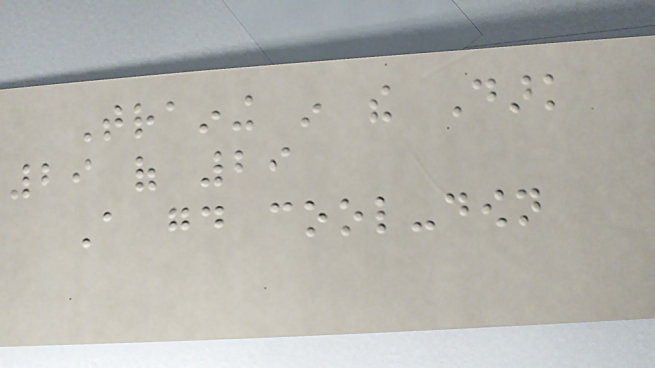Training in the Dark
29 of 29
A good cool-down
